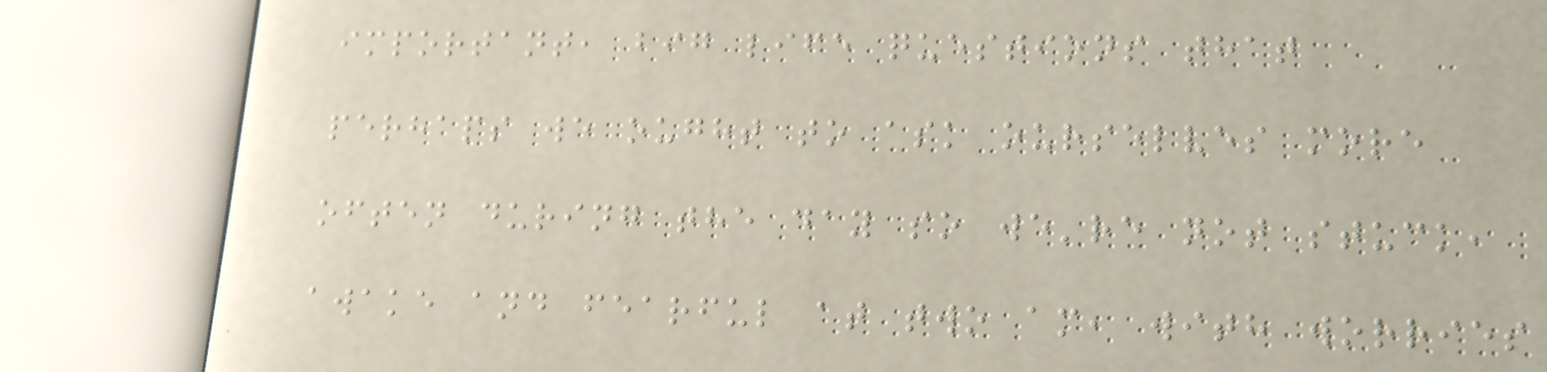important, big life questions that
perhaps we ought to ask ourselves more
often during the day so we're not stuck,
awake and fearful at two am, with worries
